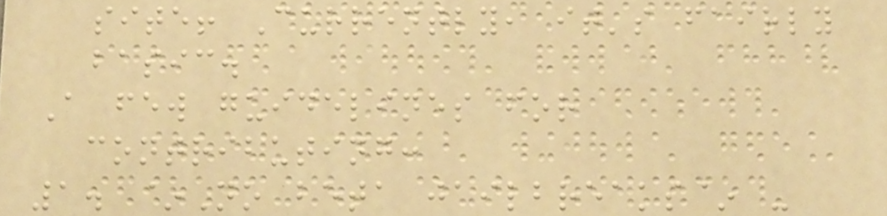site! Currently, it's fairly
basic.
A few guidelines for
contributing:
1. ~No beta jailbreaks~ -
